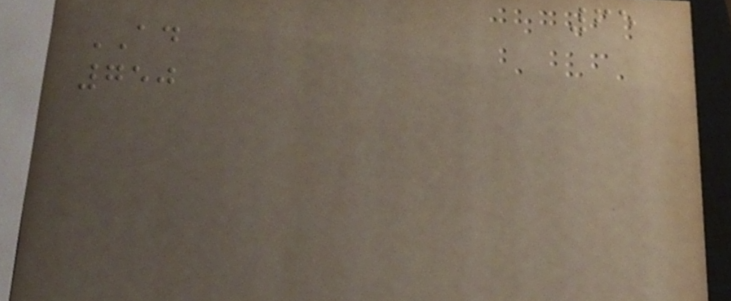65
AD
750
